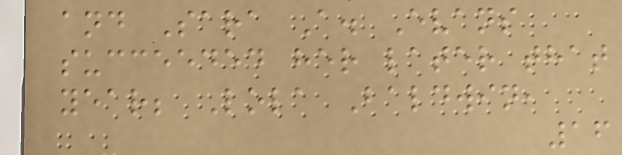and Sara A. Evans
succeeded her later that
year; Lola Baldwin,
16
